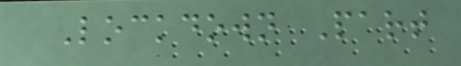Lockdown Part
